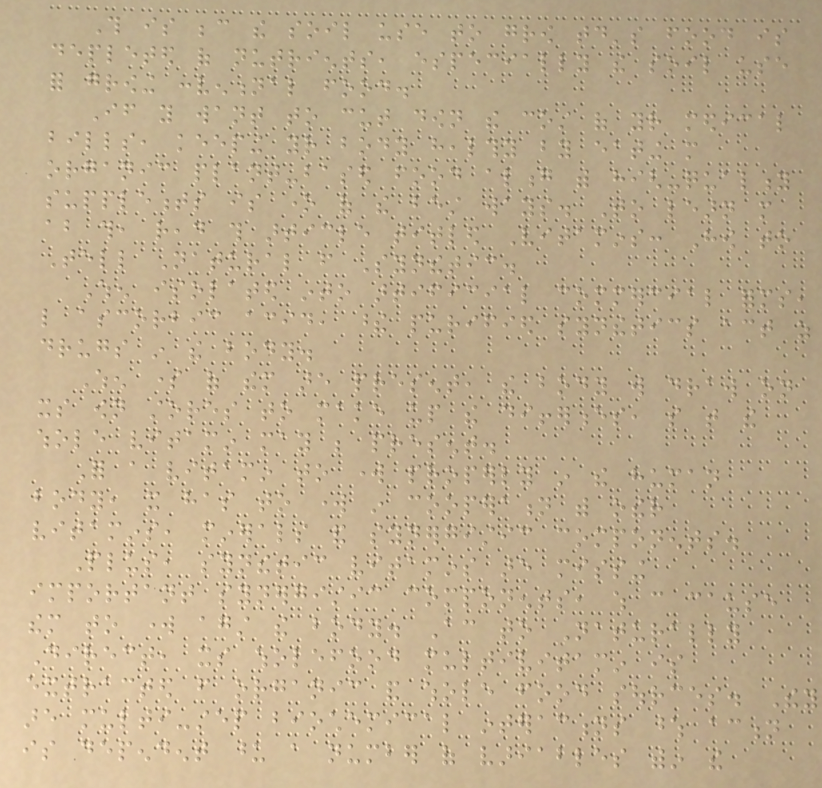This is because the soil use to grow today's food is
depleted of nutrients, especially the soil use
for growing conventional food.
If you want to cut down the cost of your medical
bills, keeping your body healthy by eating more
organic plant-based food along with high-quality
supplements is one of the best ways. To learn more
about this, read this article titled Vitamins: How to
Tell Natural from Synthetic.
When isolated into artificial commercial forms,
like ascorbic acid, these purified synthetics act as
drugs in the body.
When some of them are present, the body will draw on
its own stores to make up the differences, so that the
whole vitamin may be present.
For a vitamin to work properly in the human
body, it has to work in cooperation with other
vitamins, minerals and synergistic components.
Plus, synthetic vitamins are missing
important synergistic components, which can cause
them to work against the body. According to Naturally
Direct, its wholefood multivitamin is
extracted from organic and whole food sources. They
are multi-step biochemical interactions whose action
is dependent upon a number of variables within the
